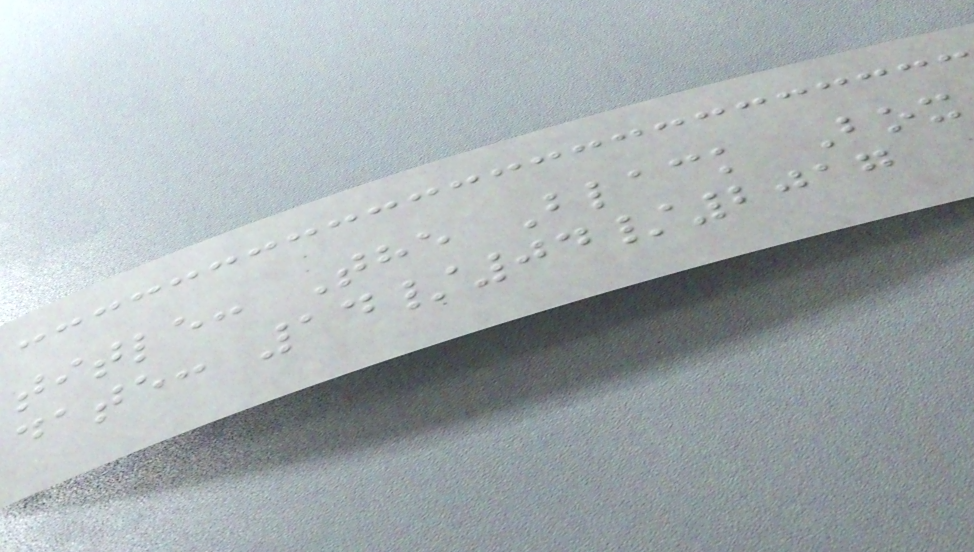title: The Black Box
date: 14/04/2017
